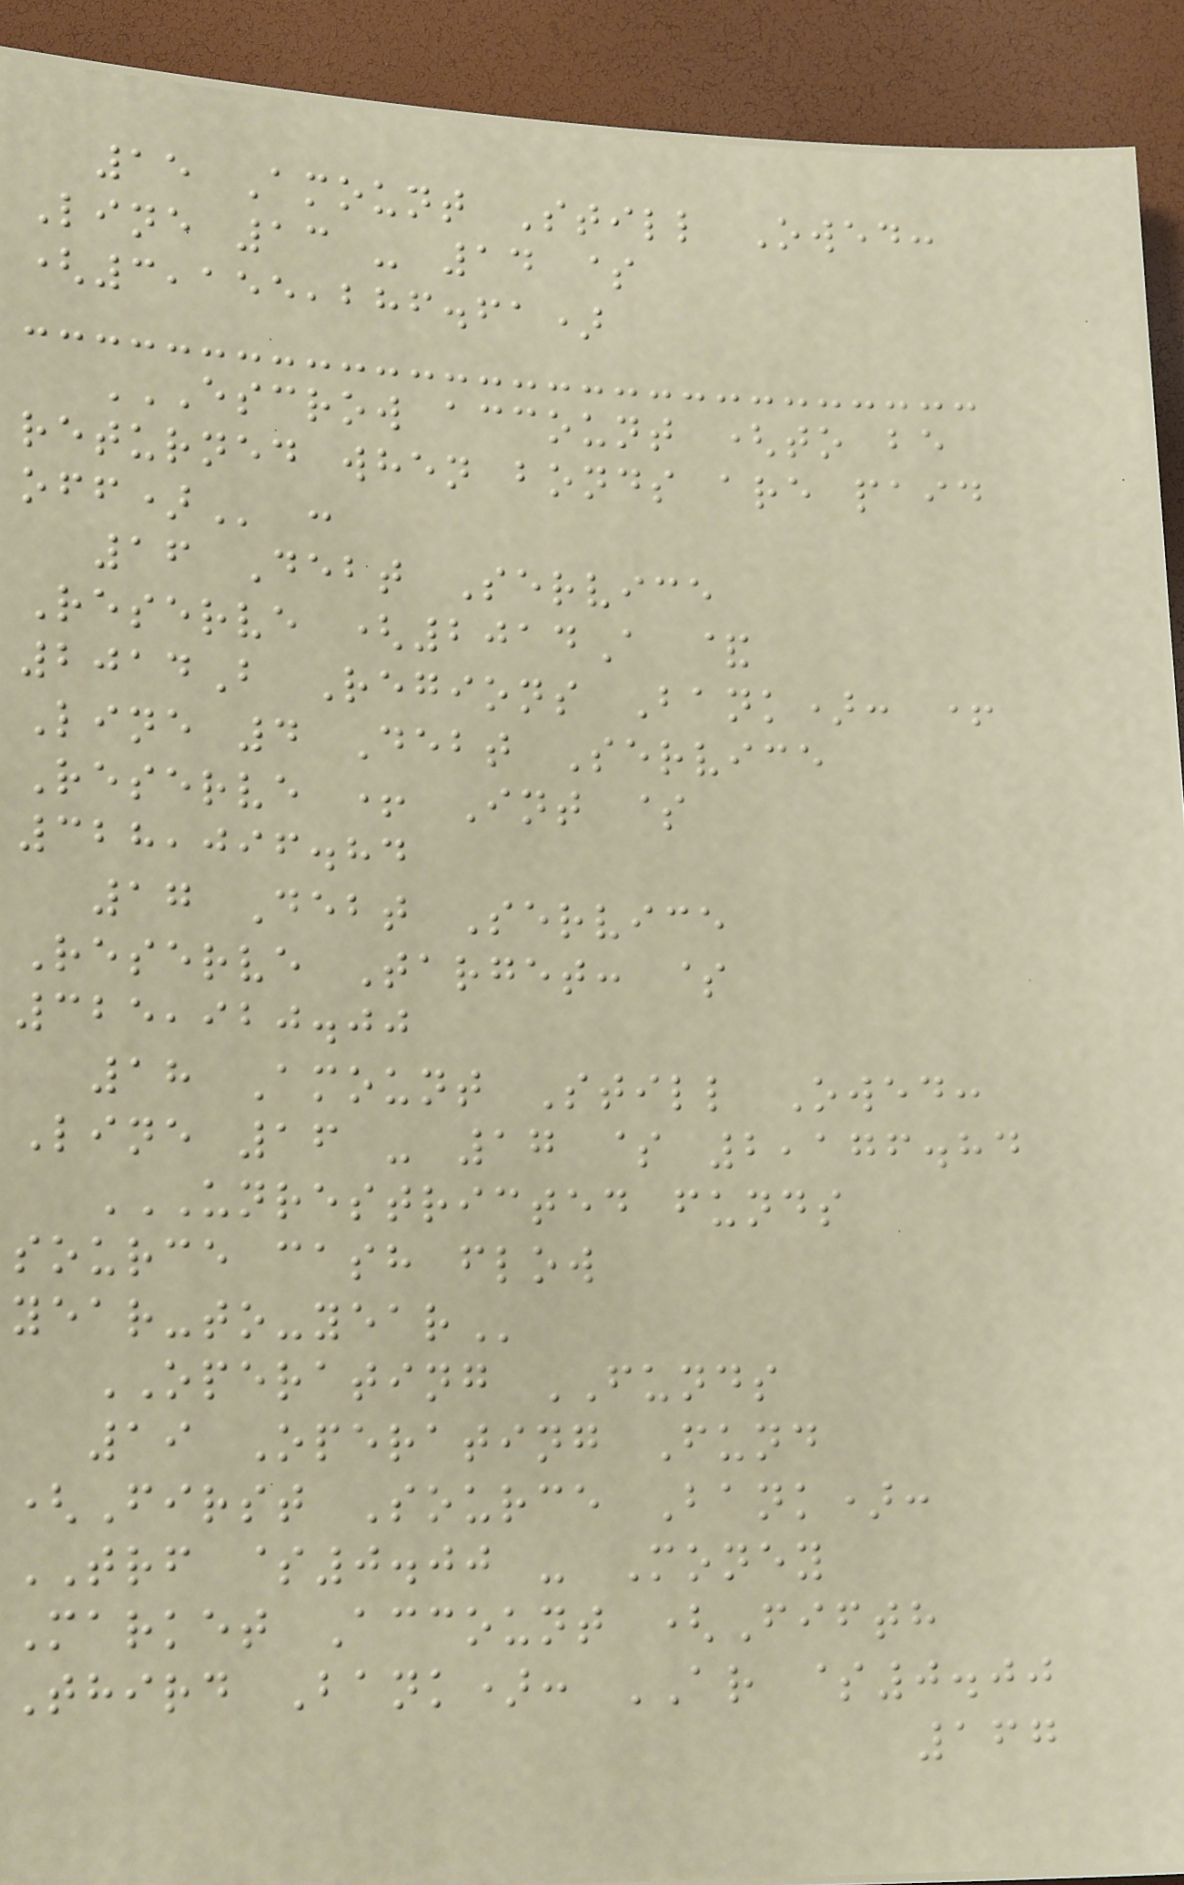15 Amount Still Owed:
Line 13 - 14 $
(3,155,286.61)
ESCROW ACCOUNT (TO BE
RETURNED WHEN BONDS ARE PAID
OFF) :
16 Debt Service
Reserve (2014A &
2014B Regions Bank): +
Line 4 Debt Service
Reserve + Int $
328,096.84
17 Debt Service
Reserve Target: $
325,920.00
18 Amount Still Owed:
Line 16 - 17 $ 2,176.84
UNRESTRICTED FUNDS
SOURCE CASH FLOW
YEAR-TO-YEAR
OPERATING FUNDS
19 Operating Fund
(First Source Bank):
TRF $0.00 - Money
Market Account (Fifth
Third Bank): AR $0.00
167
